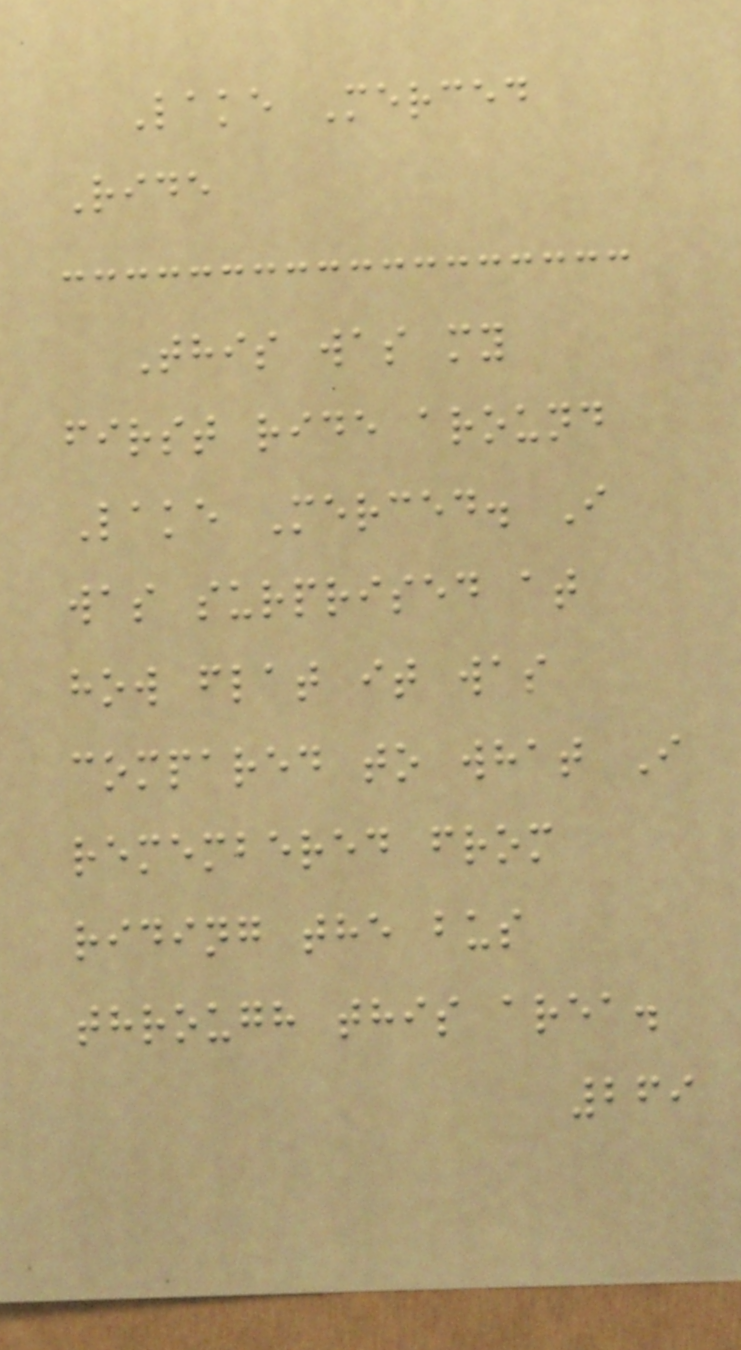Lake Merced
Ride
This was my
first ride around
Lake Merced. I
was surprised at
how flat it was
compared to what I
remembered from
riding the bus
through this area.
269
